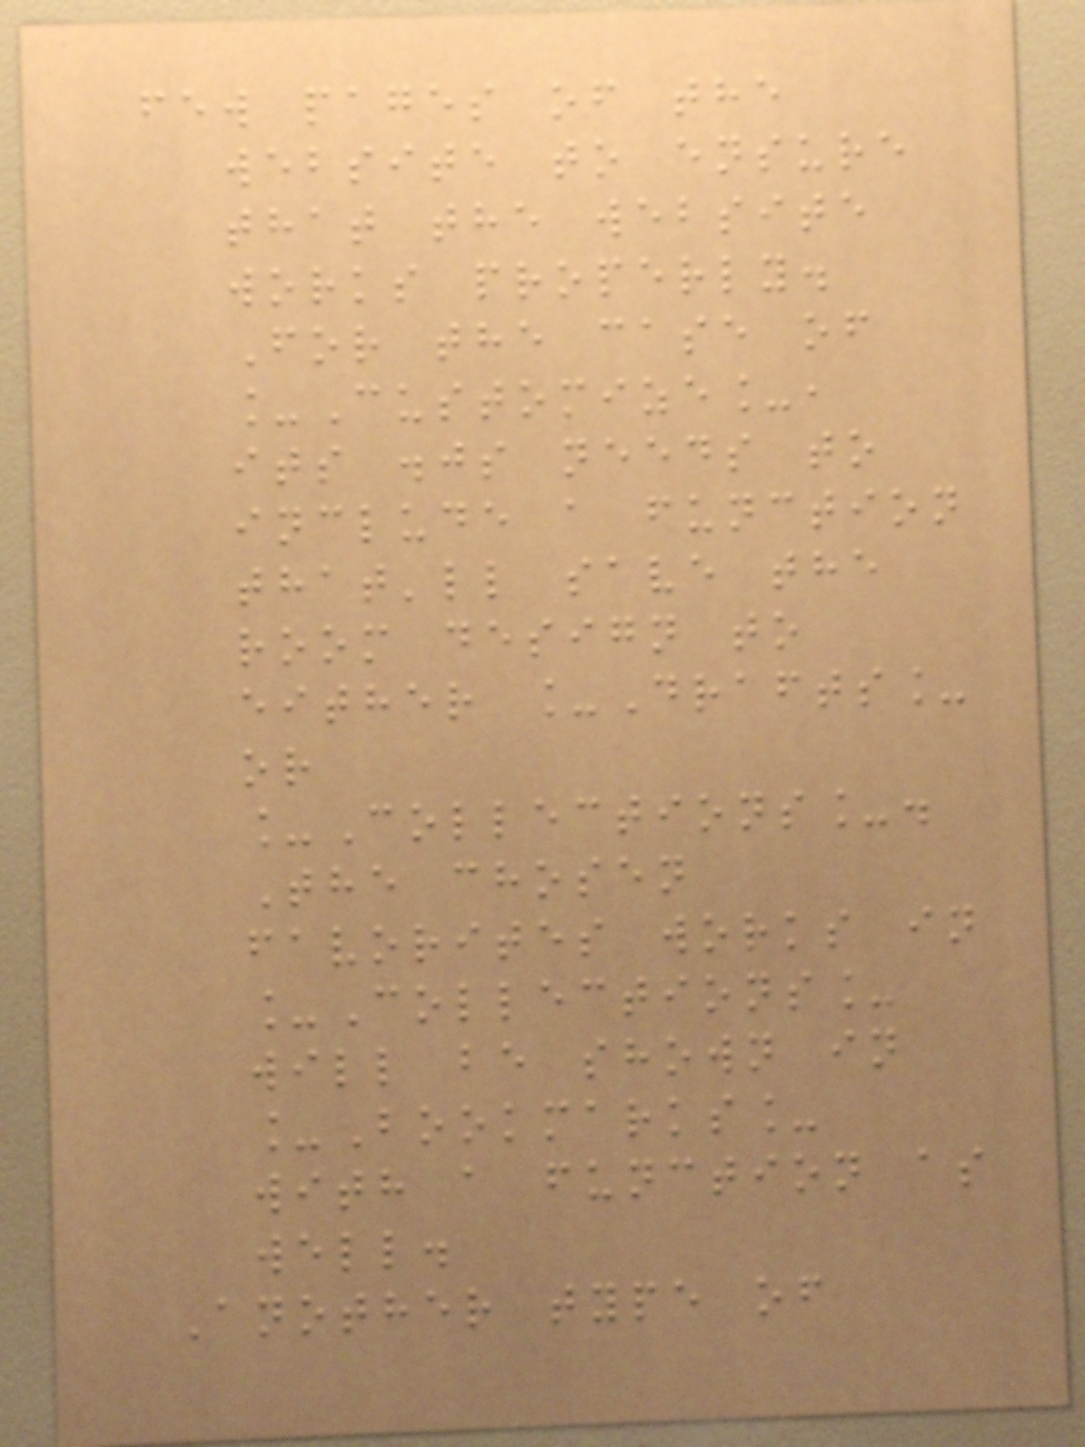few pages of the
website to ensure
that the website
works properly.
For the case of
_Customize_,
its .js needs to
include a function
that'll save the
room design to
either _Drafts_
or
_Collections_.
The chosen
favorites works in
_Collections_
will be shown in
_Bookmarks_
with a function as
well.
Another type of
